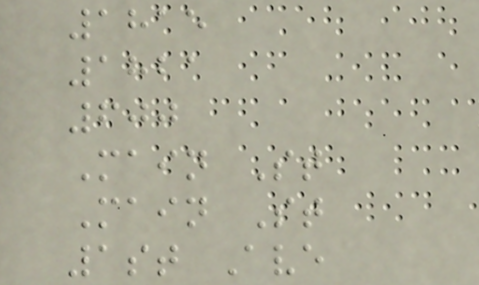1815
1821
600
Main St
Main St
1st Ave
